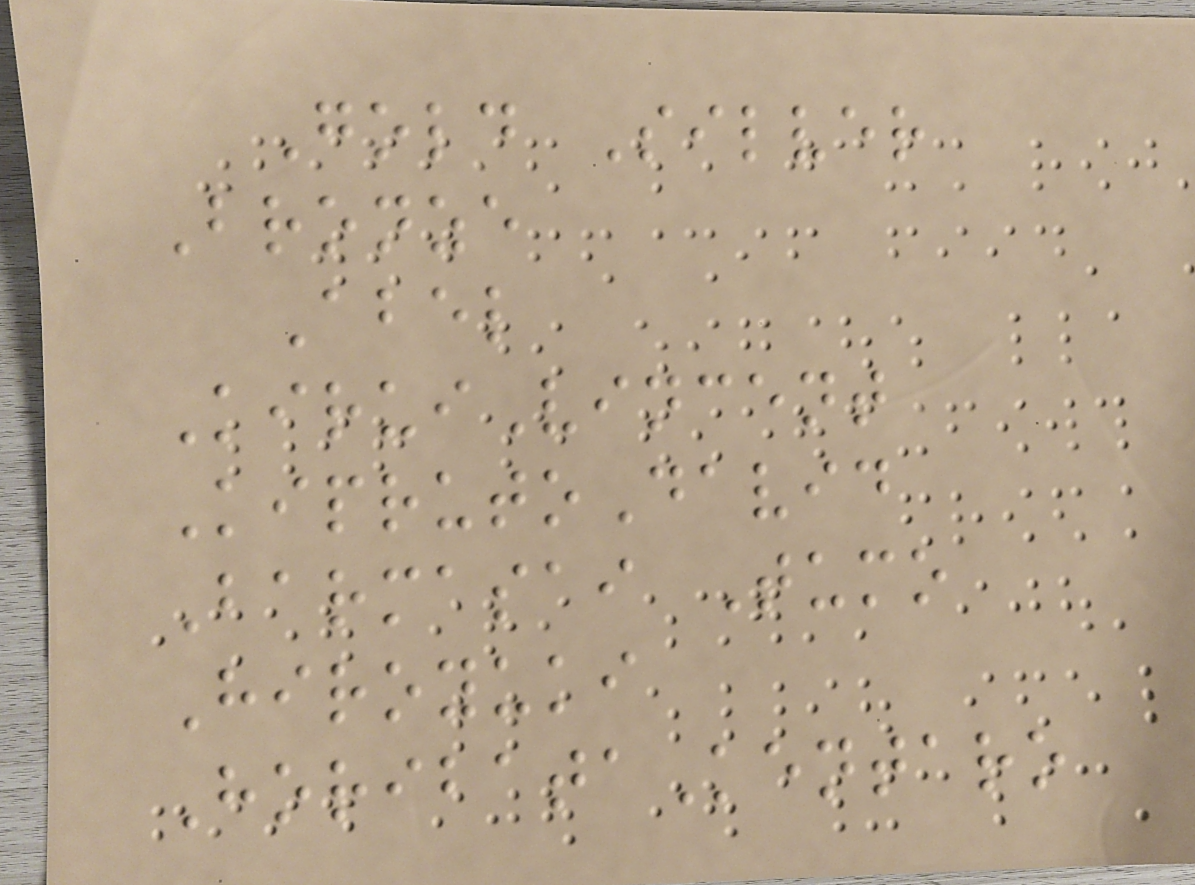Gold Silver
Bronze
Abel
KiruiVincent
KiprutoDavid
Barmasai Tumo
Hiroyuki
HoribataKentaro
